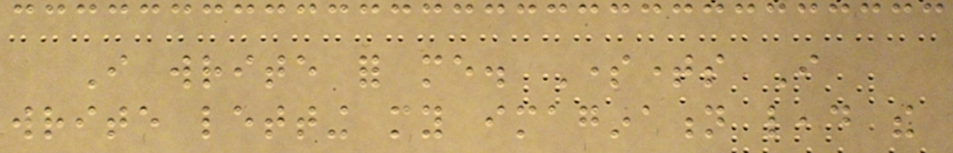I write for me. Sometimes I
write letting my imagination lead the
